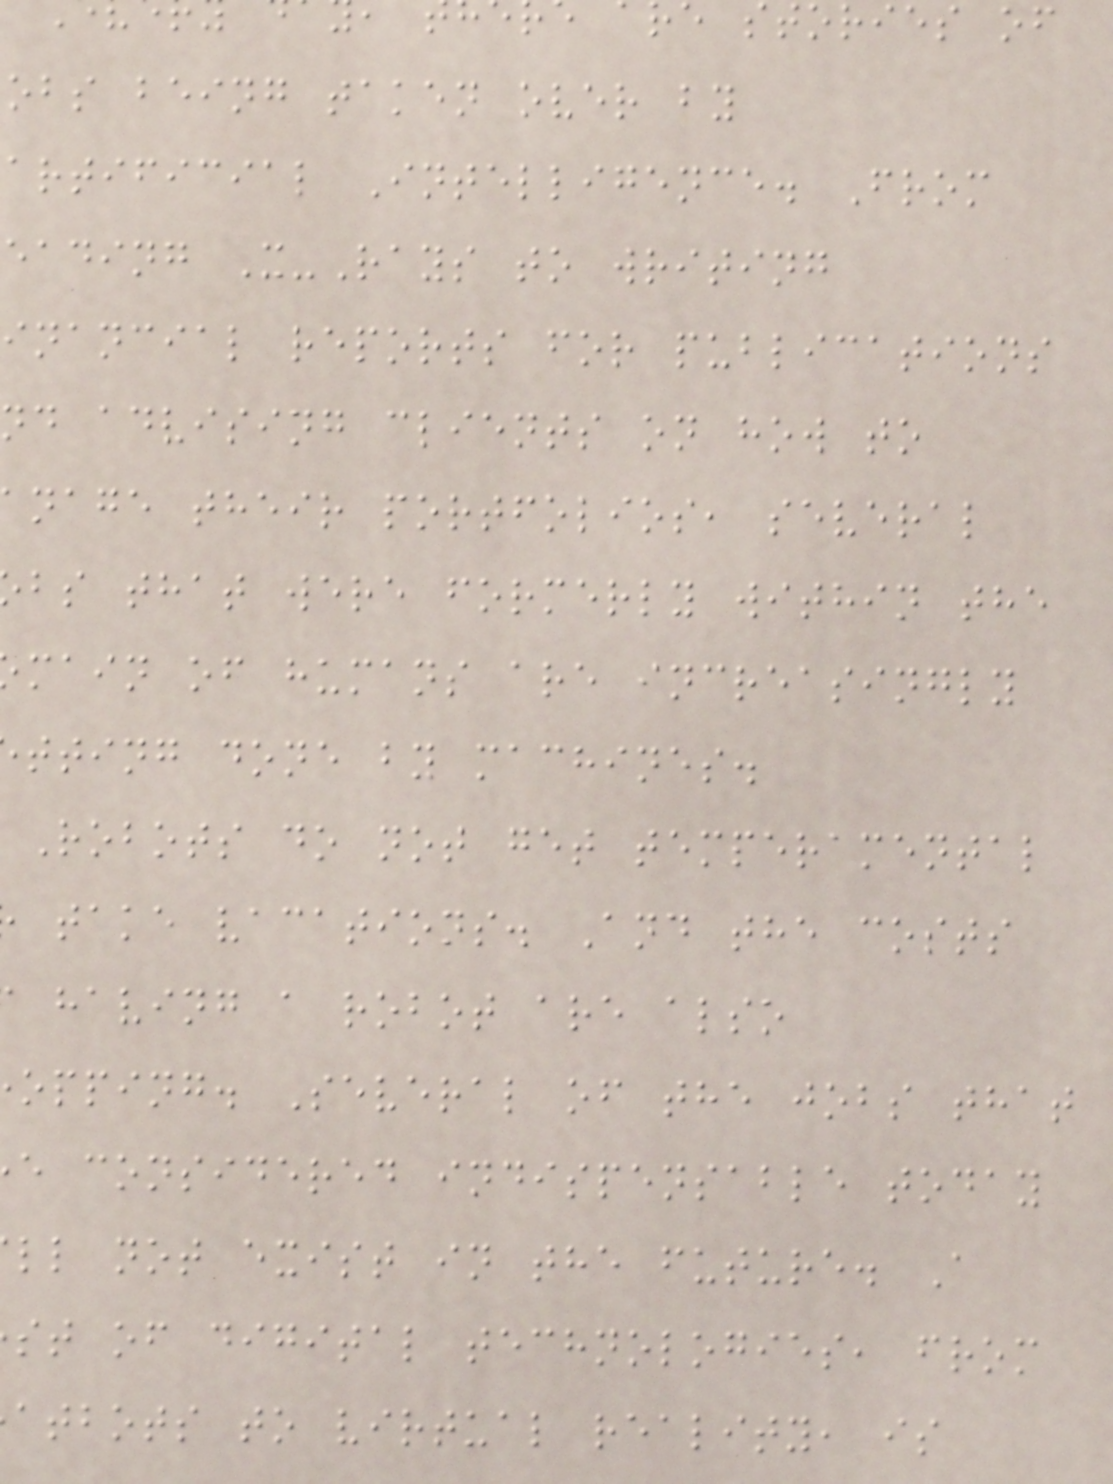stories of
obs being taken over by
artificial Intelligence. From
eading X-Rays to writing
inancial reports for publications
nd advising clients on how to
nage their portfolios, several
bs that were formerly within the
main of humans are increasingly
tting done by machines.
Robots do not get temperamental
take vacations. And the costs
having a robot are also
opping. Several of the jobs that
e considered indispensable today
ll not exist in the future. A
st of digital technologies, from
atbots to virtual reality, is
